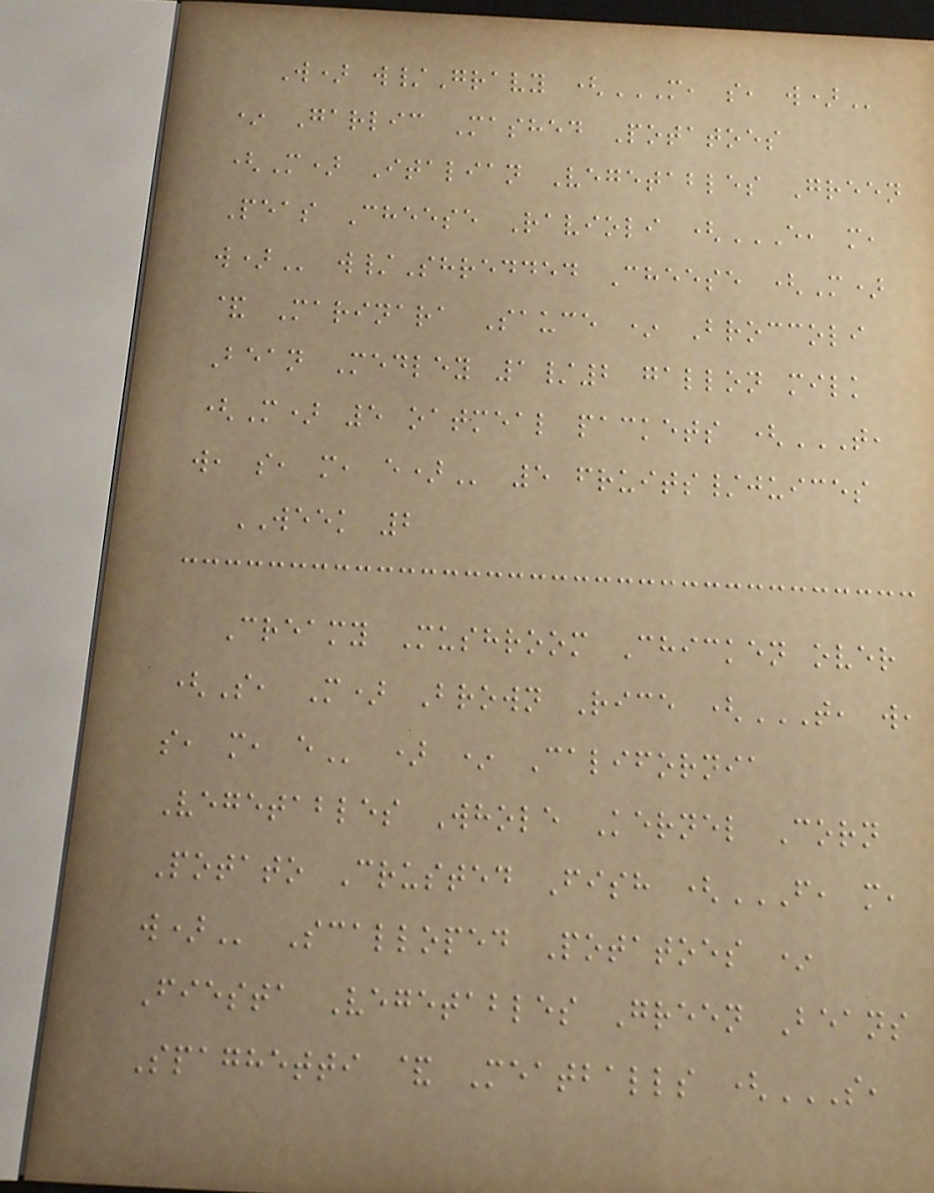W) w/Gravy (M, S, W)
* Garlic Mashed Potatoes
(M) Italian Vegetables Green
Peas Cheese Ravioli (E, M,
W) w/Shredded Cheese (M)
& Marinara Sauce * Broccoli
Bean Medley 1/2 gallon milk
(M) 5 oatmeal packets (T,
W, S, M, E) 5 fruits/juices
WEEK 2
Creamy Mushroom Chicken over
(S, M) Brown Rice (T, W,
S, M, E ) * California
Vegetables Whole Kernel Corn
Potato Crusted Fish (F, M,
W) Scalloped Potatoes *
Fiesta Vegetables Green Beans
Spaghetti & Meatballs (S,
